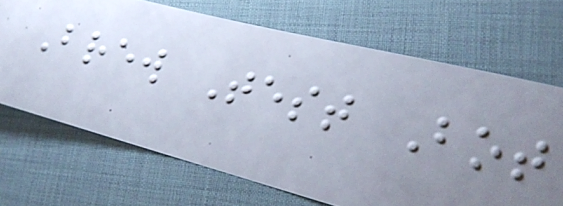Brew Test Bot
